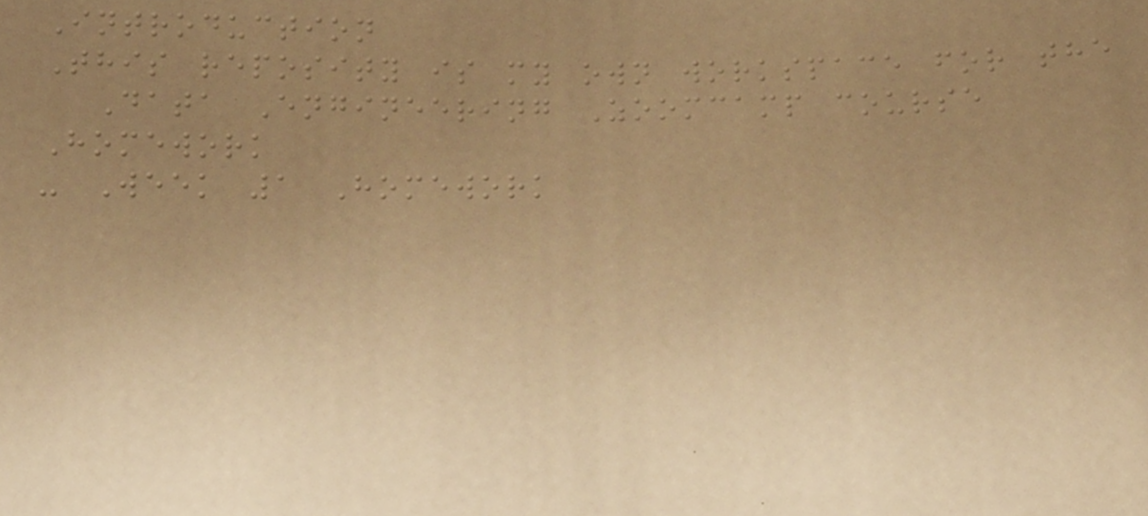Introduction
This reposity is my own workspace for the
Data Engineering Zoomcamp course
Homework
- Week 1 Homework
